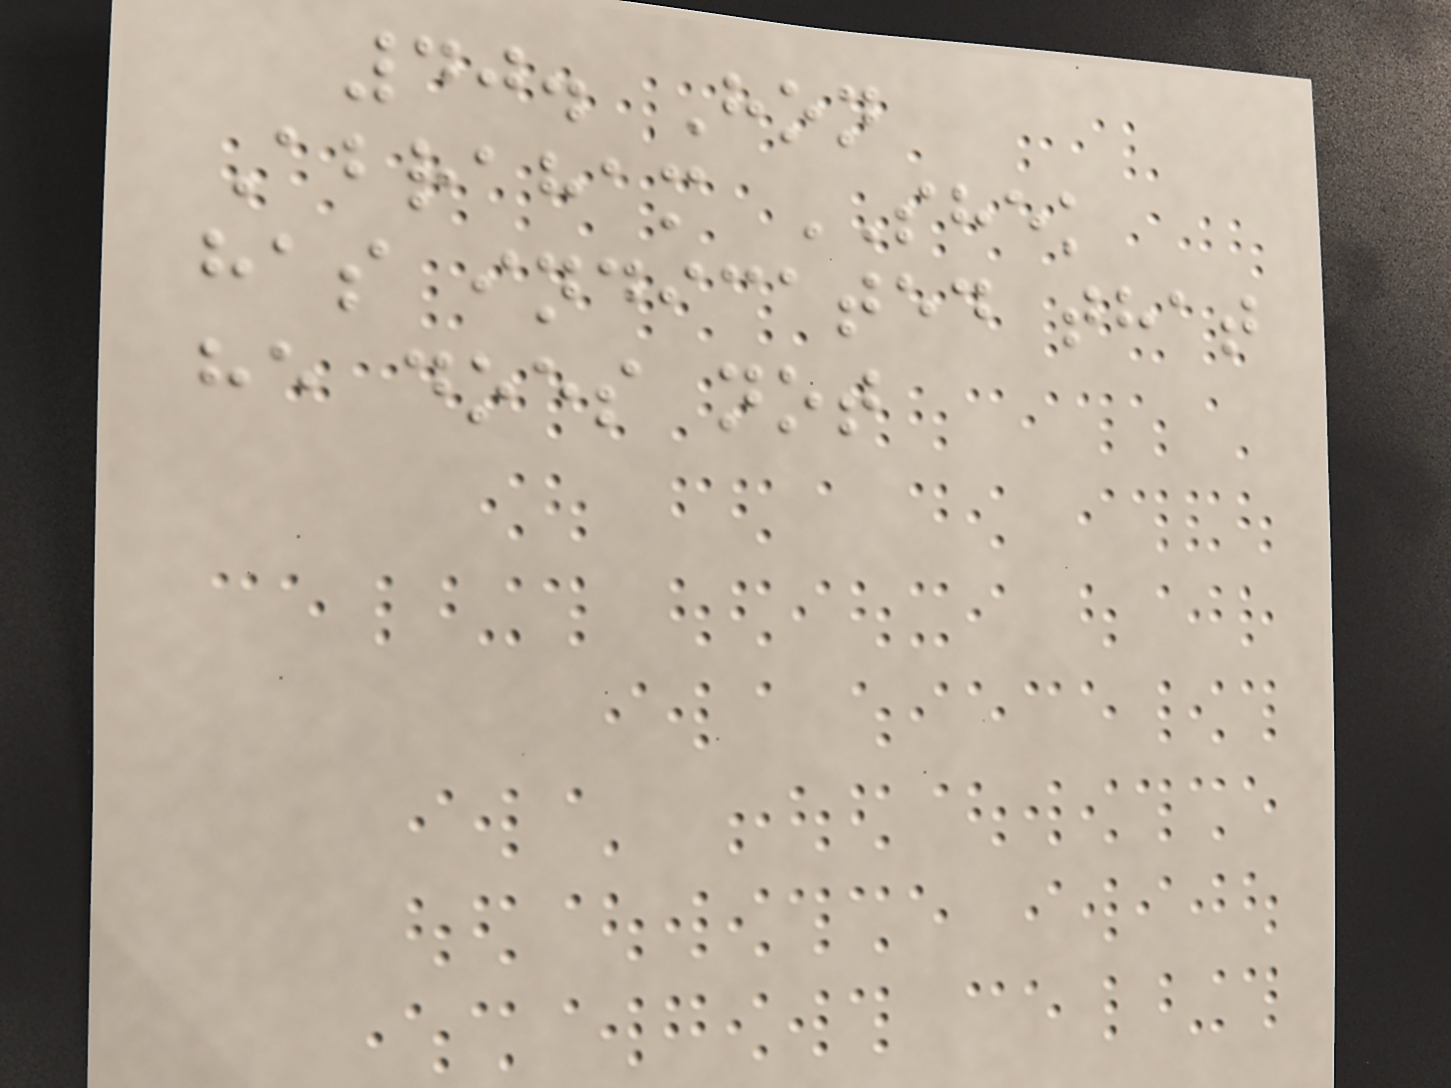40. Hon
Abraham SHEK
has indicated that
he does not
